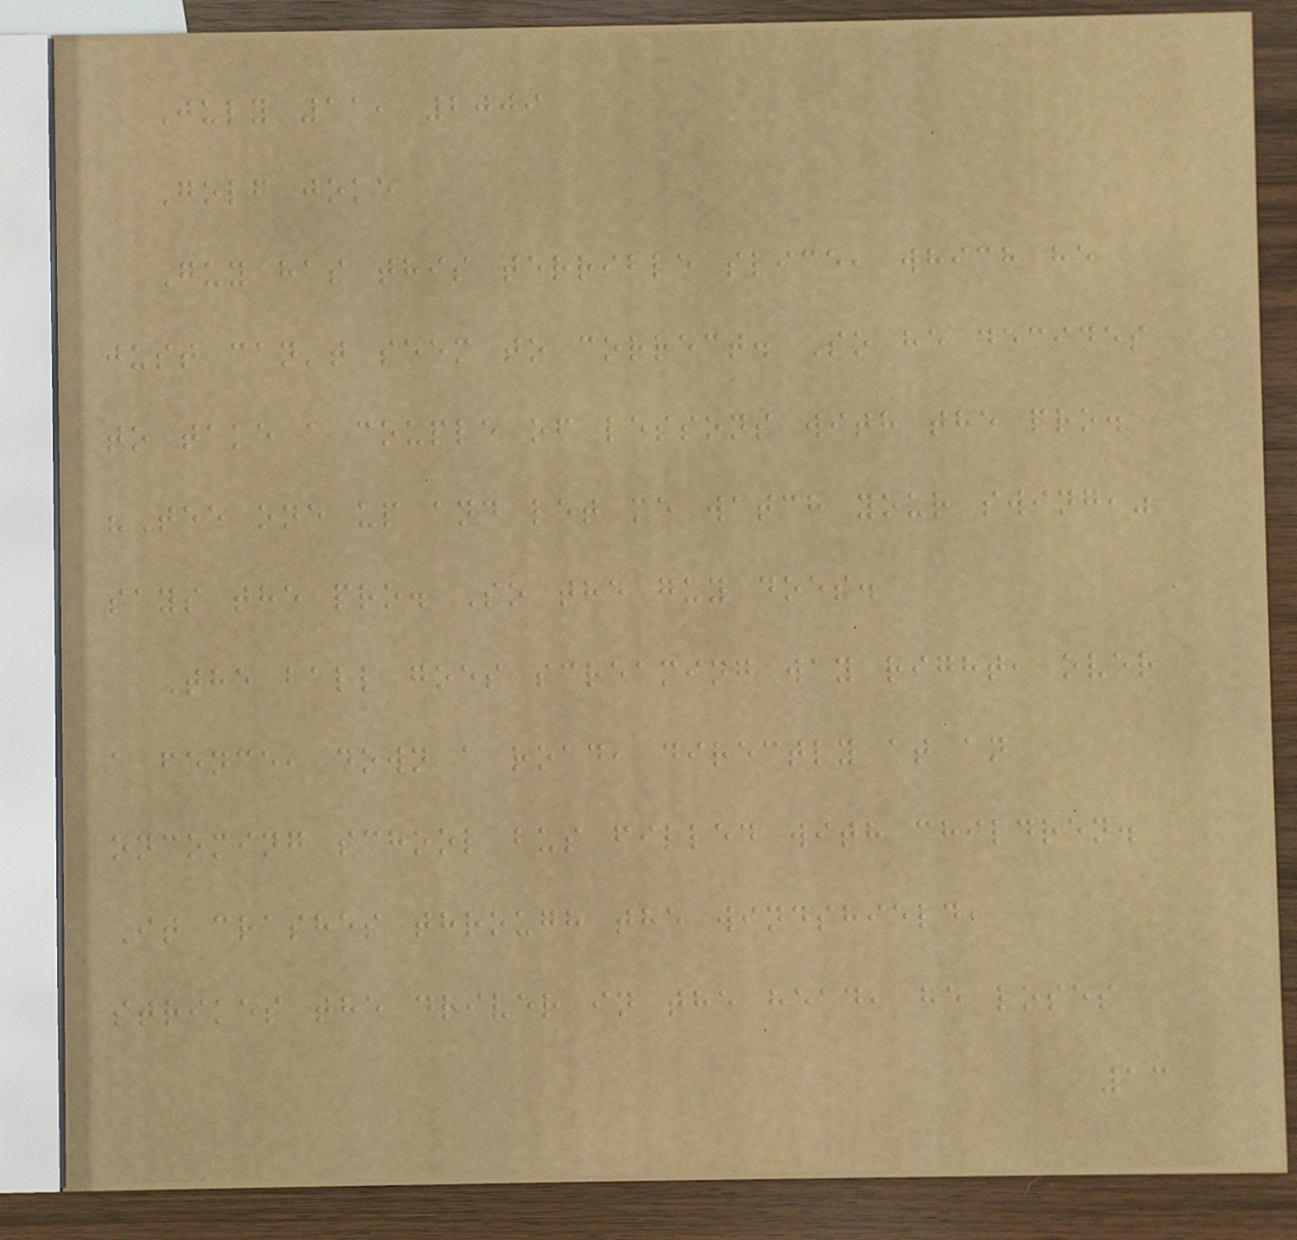July 11, 2009
Golf joke
Guy has this terrible slice, which he
just can't seem to correct. So he decides
to take a couple of lessons with the pro.
"Tee one up and let me watch your swing,"
says the pro. So the guy does.
The ball goes screaming way right, over
a fence, down a road, directly at an
oncoming school bus filled with children.
It crashes through the windshield,
strikes the driver in the head, he loses
13
